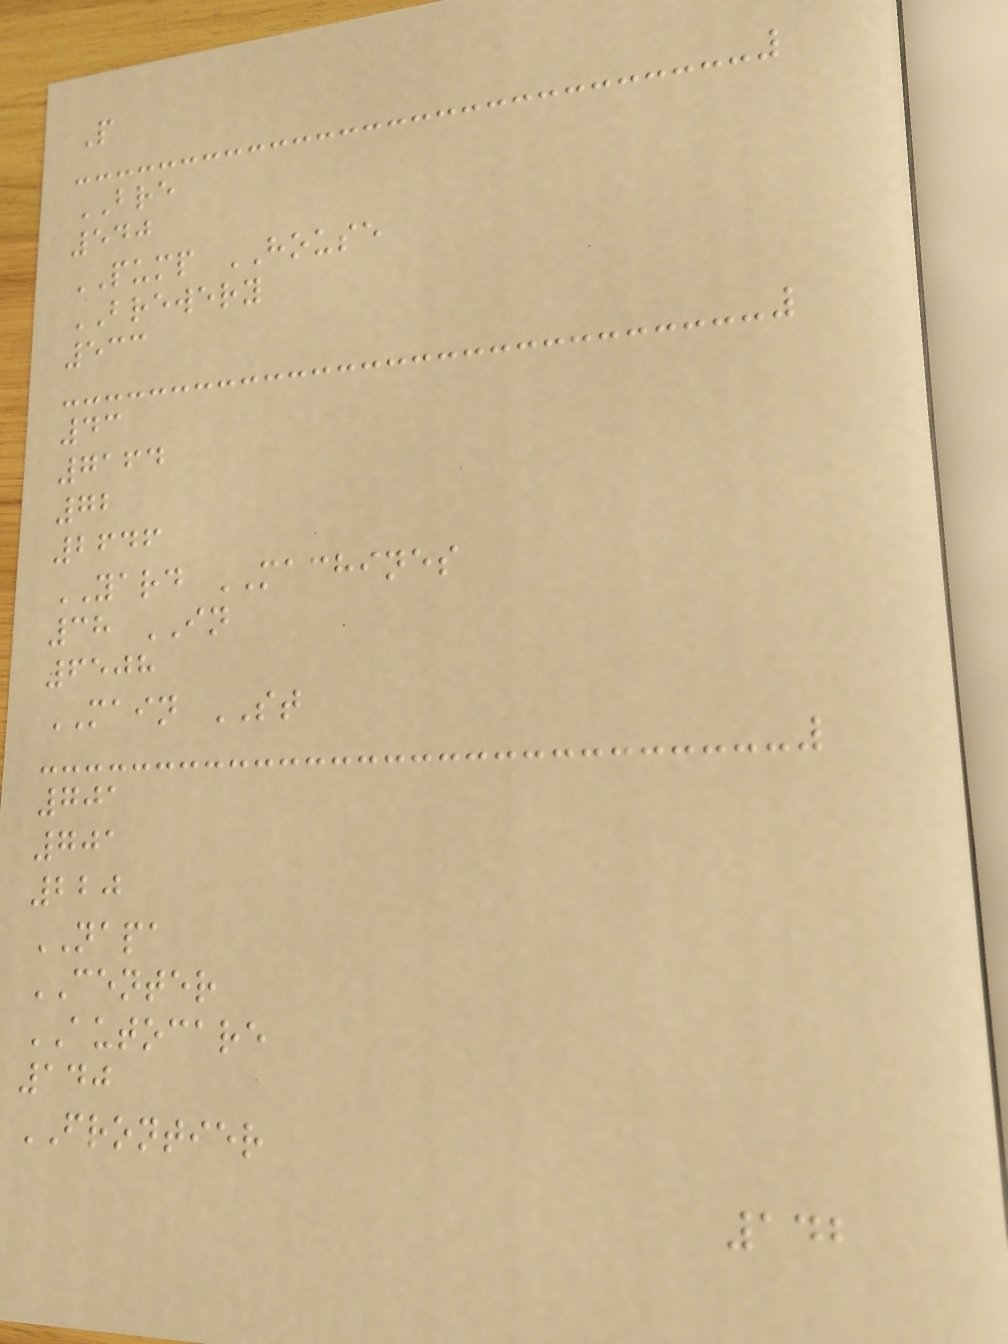P
BRE
540
PUMP HOUSE
BREWERY
533
43
7164
72
2646
YARD MACHINES
38 IN
6508
MAIN ST
701
701
220
NAPA
CENTER
AUTOCARE
140
FRONTIER
142
